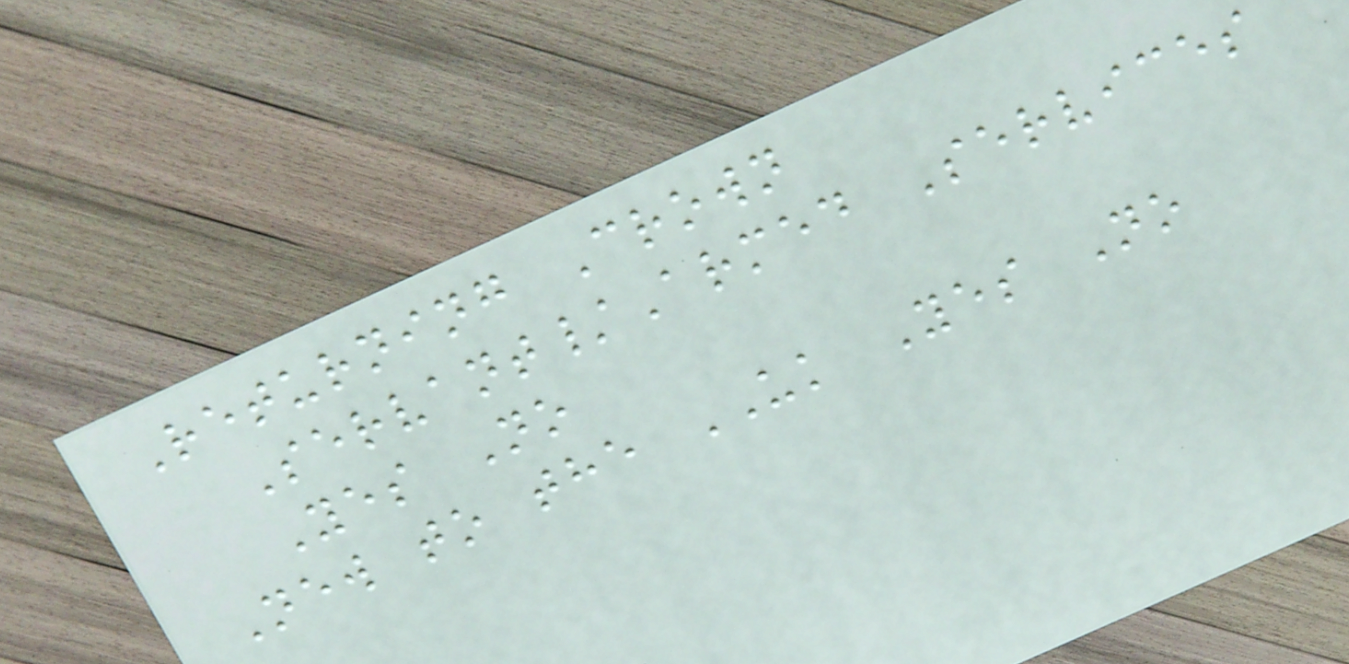Returning Crown
Servant/Armed Services
Yes No
New to the UK Yes No
